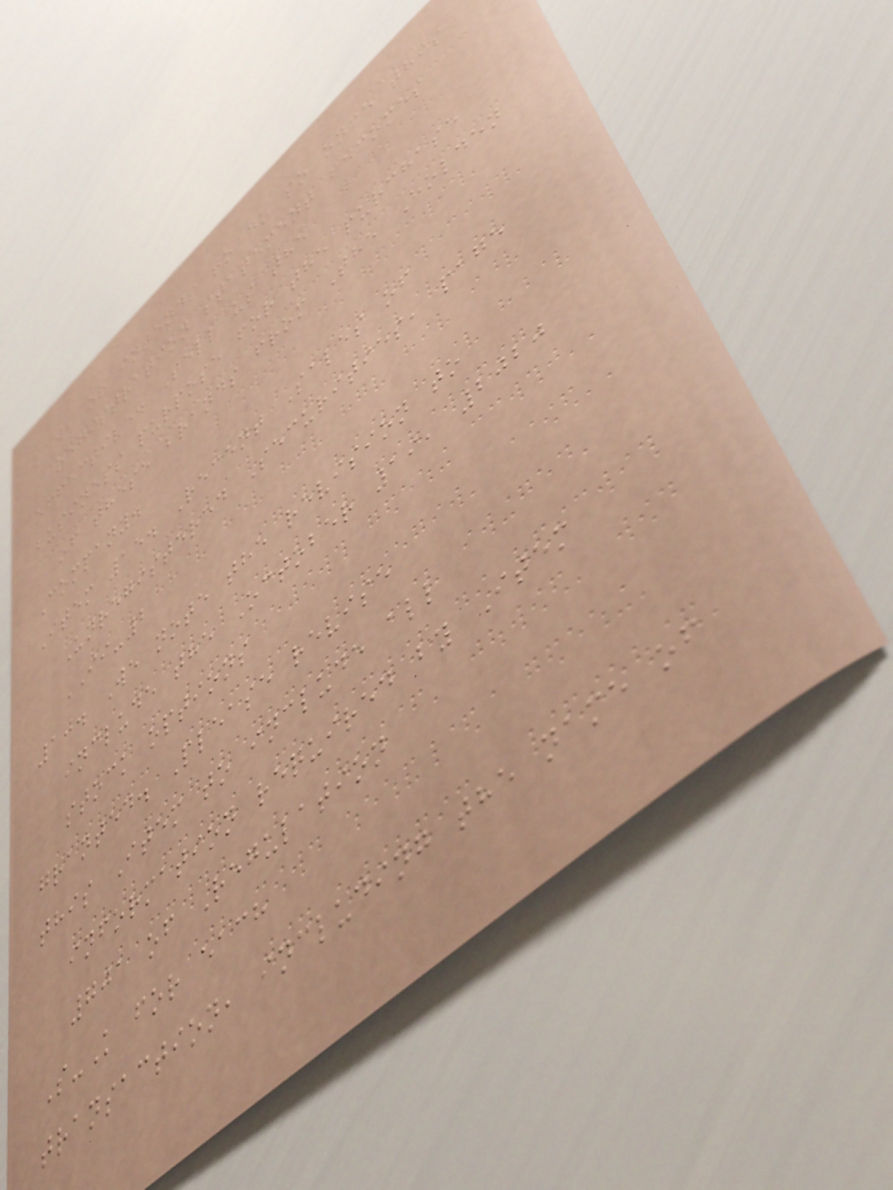law, or intends to do so once this
registration statement becomes
effective. Tell us the
business purpose for the purchase
of these brands from The Holden
Company.
Item 15. Recent Sales of
Unregistered Securities, page
II-2
10. We note the revision to
include the October 19, 2020
stock options
granted. Please revise
this Item to include all
information required by Item
701 of Regulation
S-K for each
transaction, including the name of
